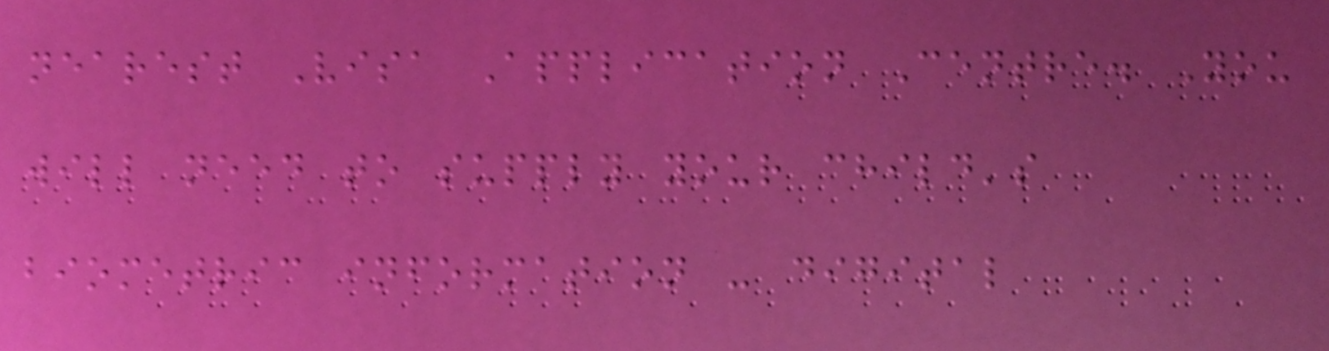nearest Visa Application Centre. You
will need to supply your child's
biometric information - digital
